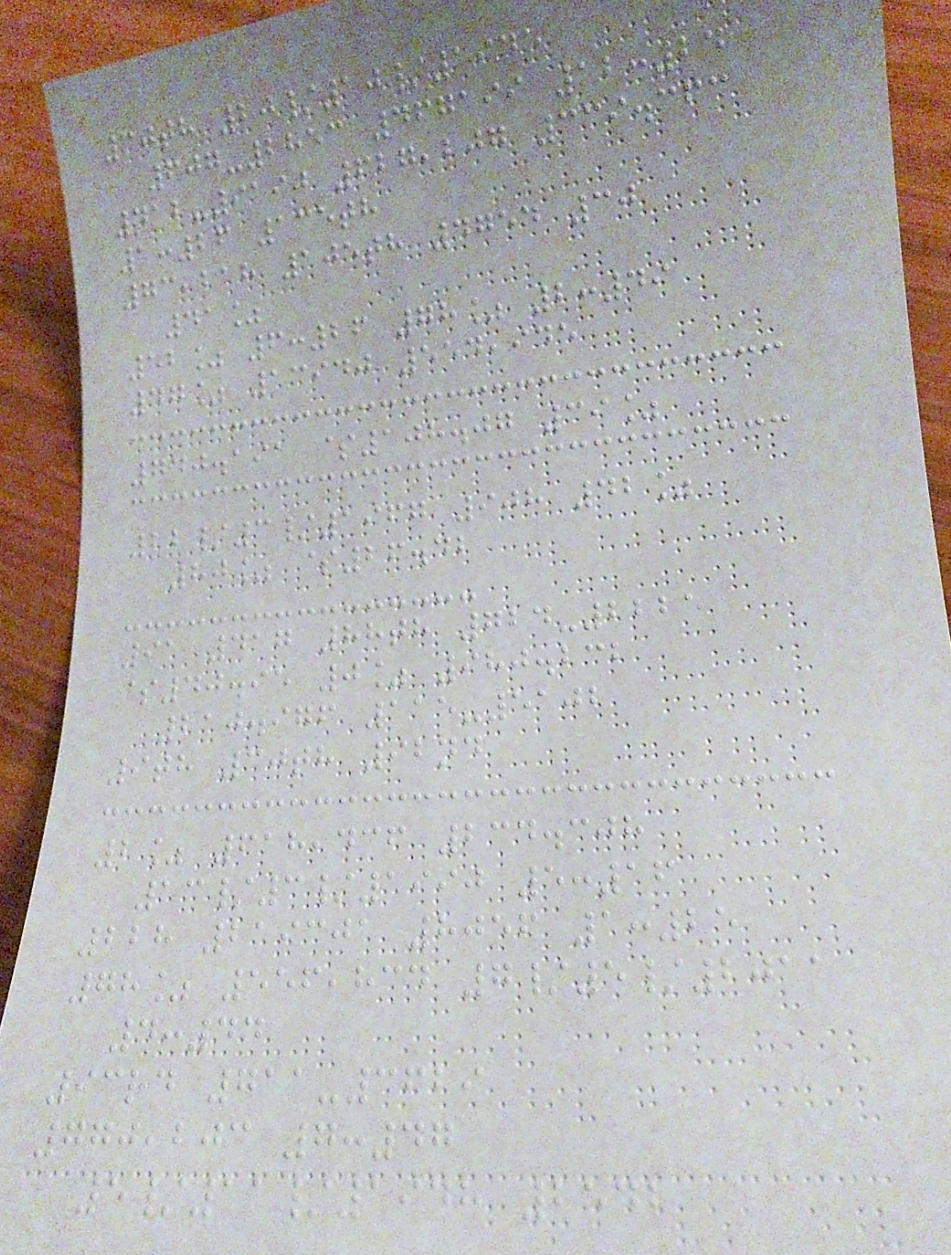30th 20/10/1945
607-2853 467199 12:24
412-9190 627,207 339.363
1:26 135th
73,218 105th 4754 30
41%
52% 6:26 78% 2:49
47% 13940 554,945
740.191 $108.07 39%
22/3/1967 908 42%
80% $26.42
91 417 88th 724-2225
$40.95 0% 980.232
210.976 115-5102
9th 30th 92nd
2% 618,436 234.308
13/3/1990 5:16
228 219301 8056 1:25
78% 556,834 7/5/2011
4:44
93rd 711-3629
770,203 7:47
5/11/1948 2542
